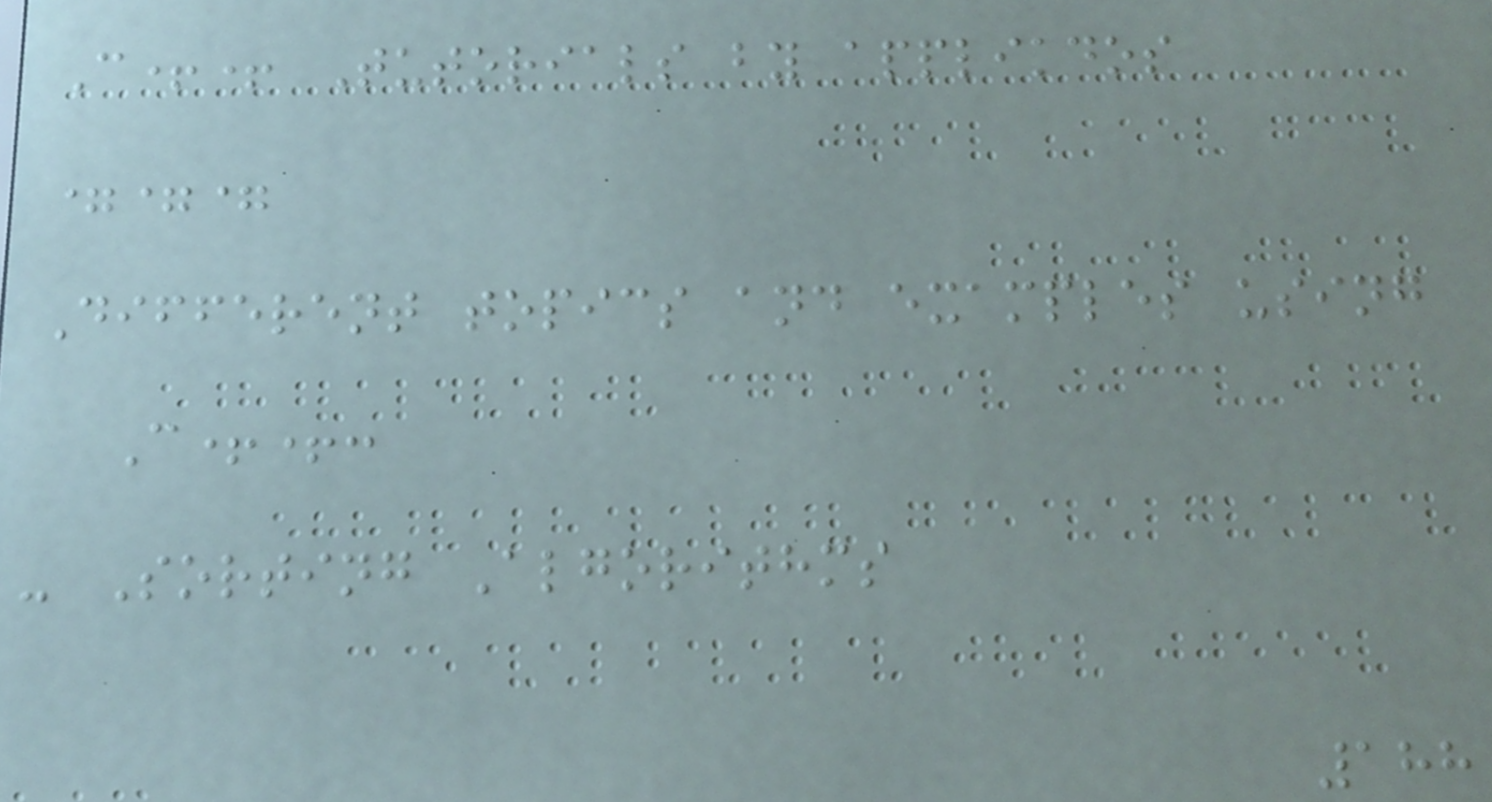C++ Tutorials by applikdos
===
Different topics and examples using
C++:
- Sorting Algorithms
188
